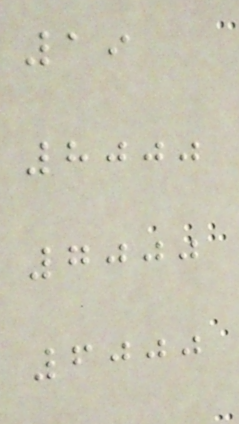19
8000
7000
6000
